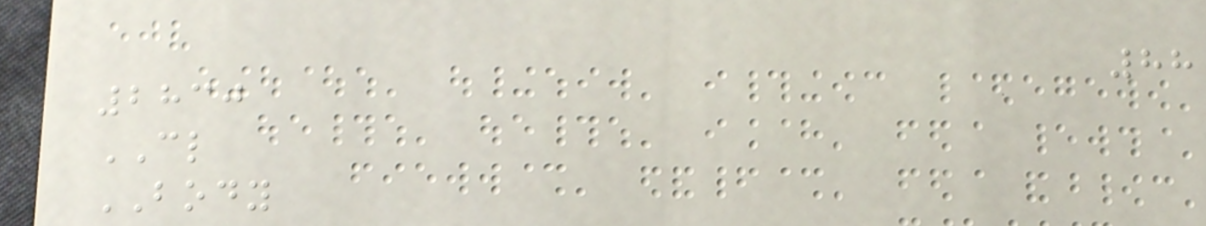88
2830
CL
BODY
